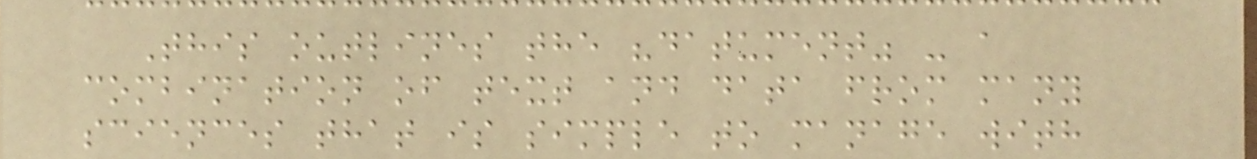This outlines the "datument" - a
combination of text and data from many
sciences that is simple to manage with
